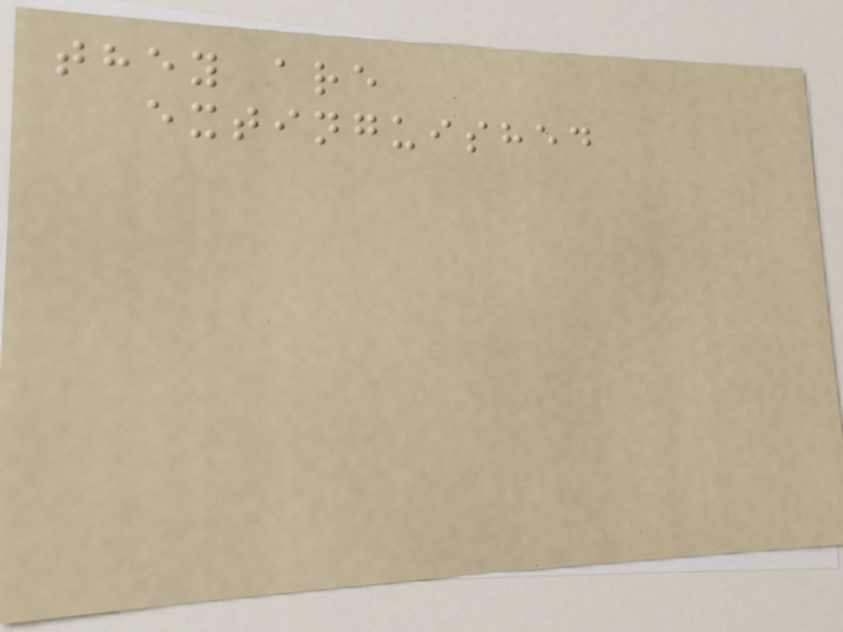they are
extinguished
